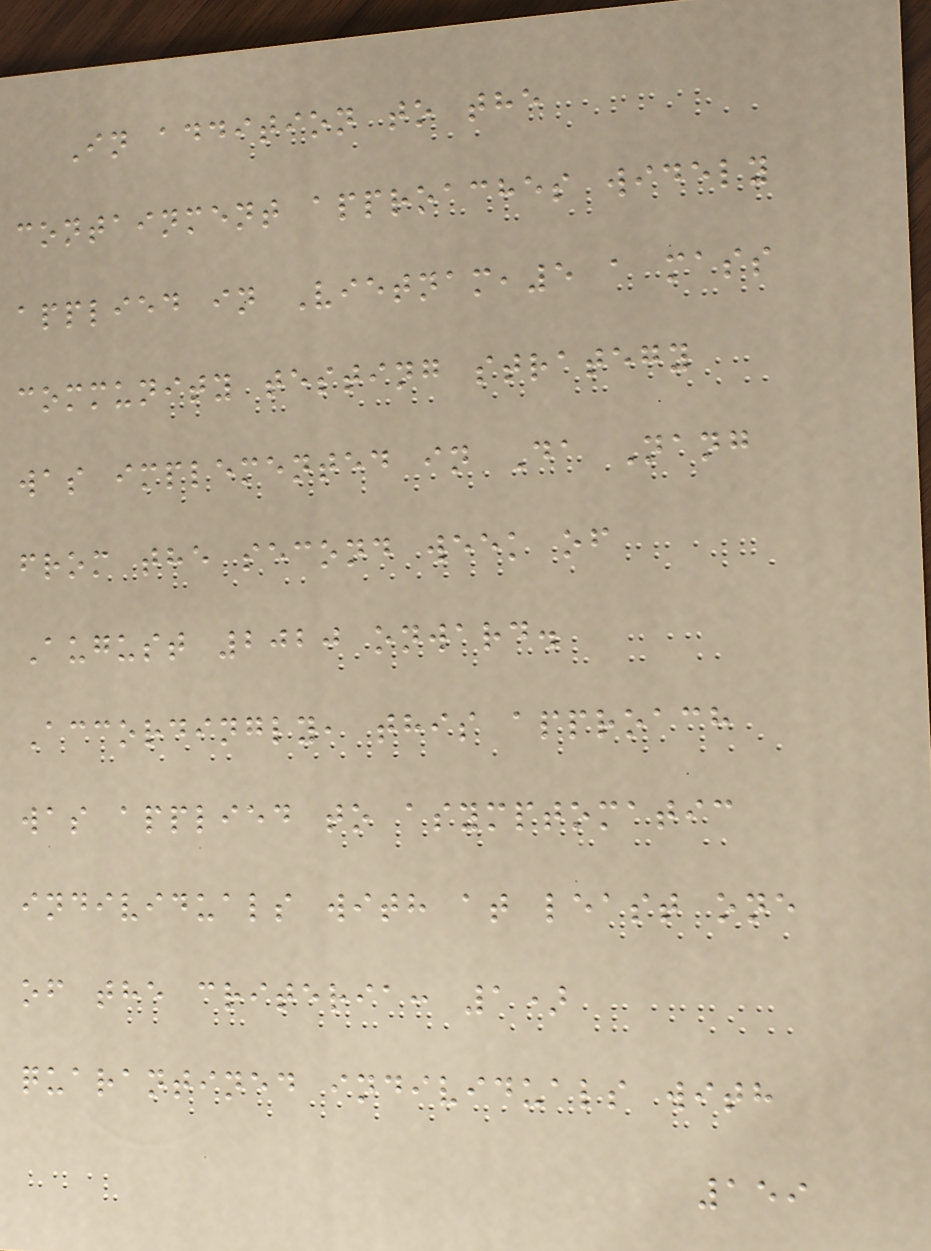In addition to the
containment approaches widely
applied in Vietnam,5 a mass
community testing strategy
was implemented in Da Nang
from the second week of
August 2020 onward.
Accordingly, this approach
was applied to asymptomatic
individuals with at least one
of the criteria: 1)
quarantined individuals with
159
